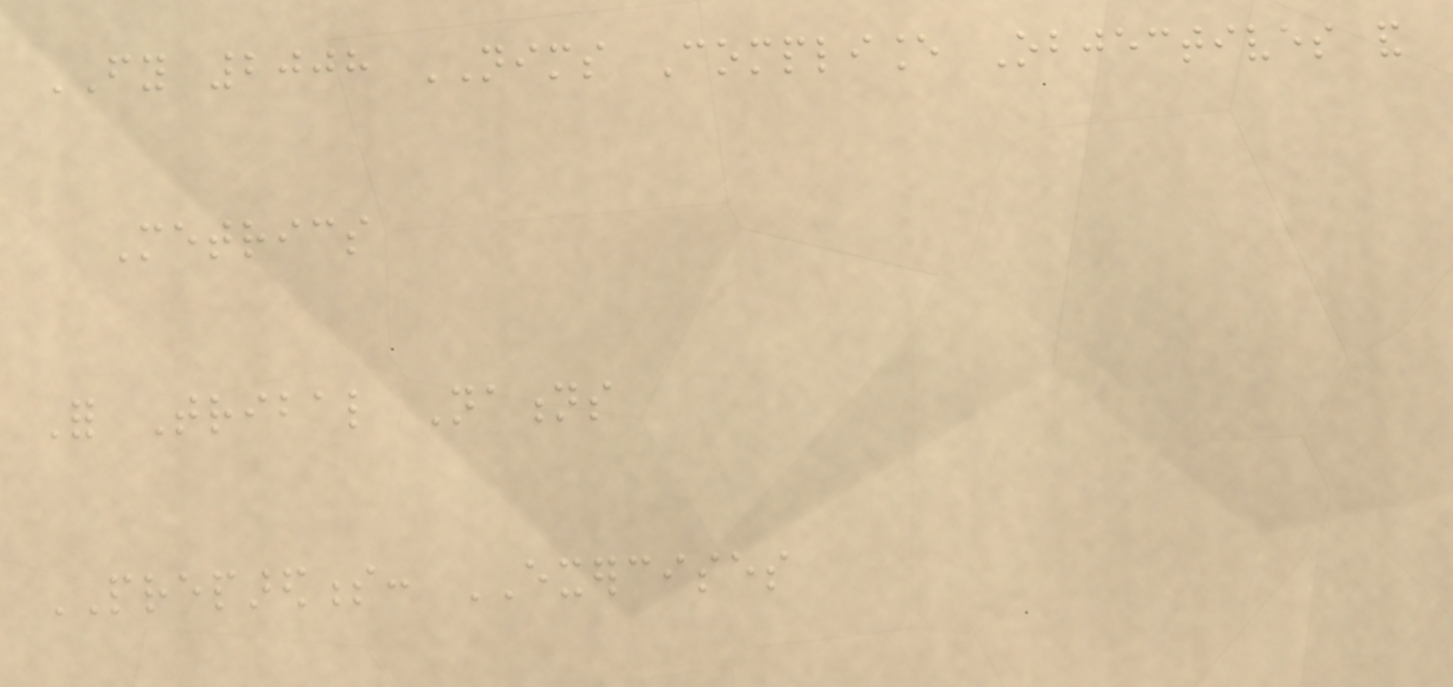FY 2008 NIMS Compliance Objectives and
Metrics
For Tribal Nations
PREPAREDNESS: EXERCISES
